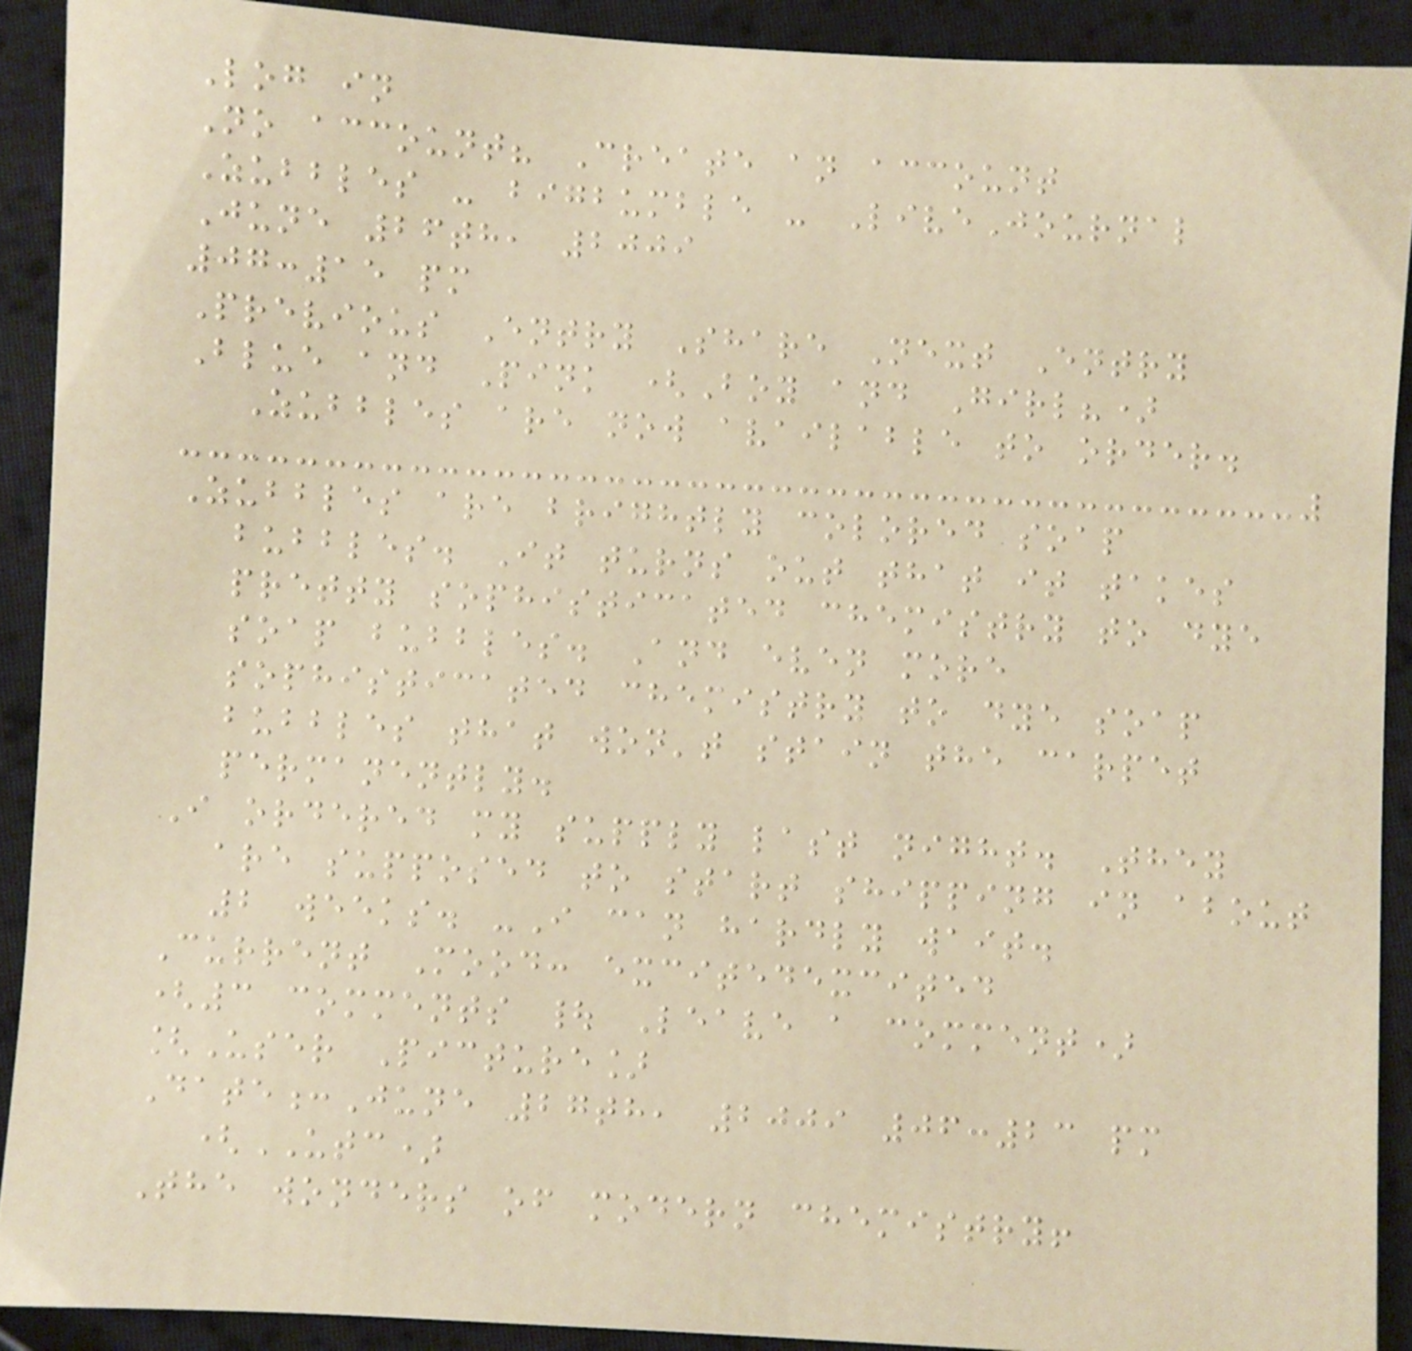Log in
No account? Create an account
Zubbles - bigbumble - LiveJournal
June 26th, 2009
07:15 pm
Previous Entry Share Next Entry
Blue and Pink (Boy and Girl?)
Zubbles are now available to order.
Zubbles are brightly colored soap
bubbles. It turns out that it takes
pretty sophisticated chemistry to dye
soap bubbles. And even more
sophisticated chemistry to dye soap
bubbles that won't stain the carpet
permanently.
I ordered my supply last night. They
are supposed to start shipping in about
2 weeks. -I can hardly wait.
Current Mood: excitedexcited
(3 comments | Leave a comment)
[User Picture]
Date:June 27th, 2009 06:23 pm
(UTC)
The wonders of modern chemistry!
